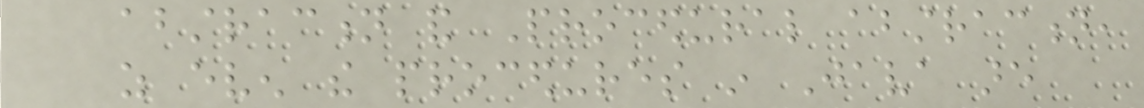abstraction and Procedural abstraction,
as even the procedures in Java are
